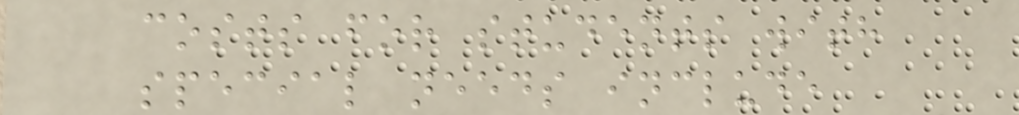costs for students with
special needs include
